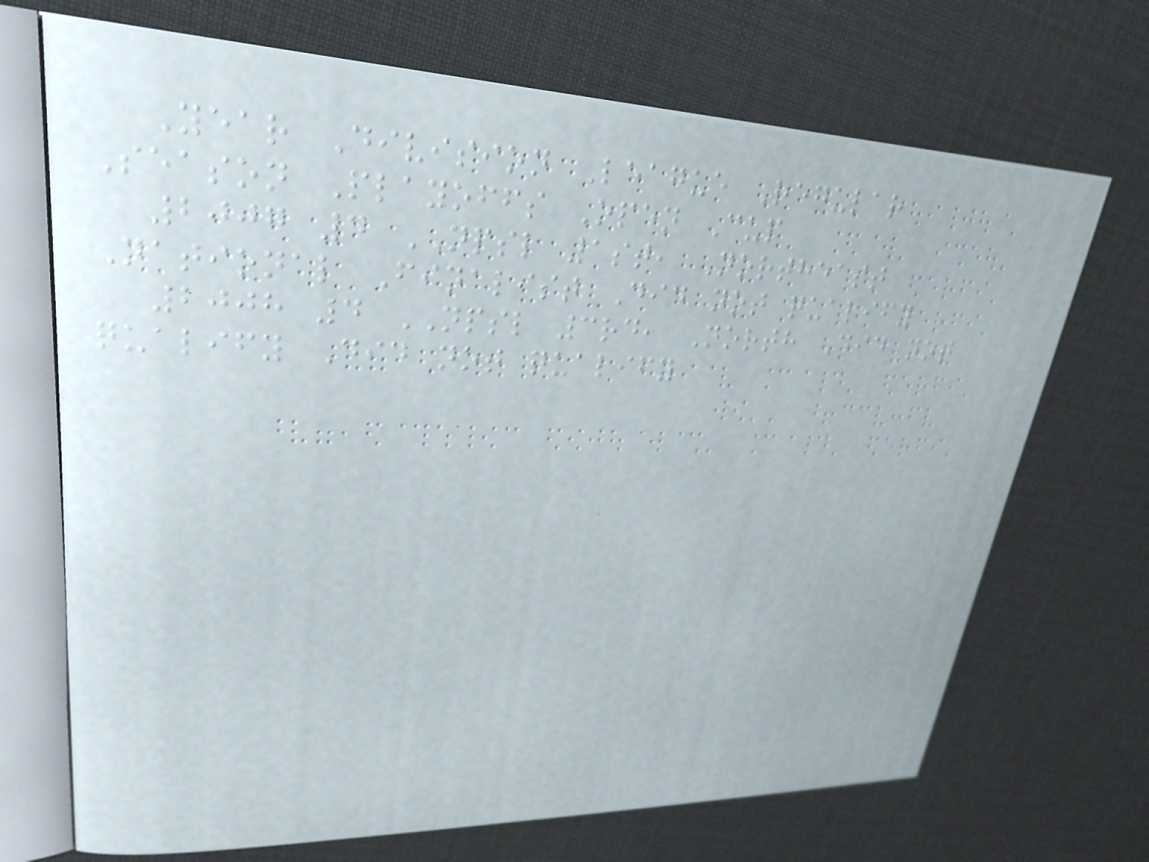Year Division League Regular
Season Playoffs Open Cup
2007 4 NPSL 1st, Northeast
National Finalist Did not qualify
2008 4 NPSL 3rd, North Did not
qualify Did not qualify
